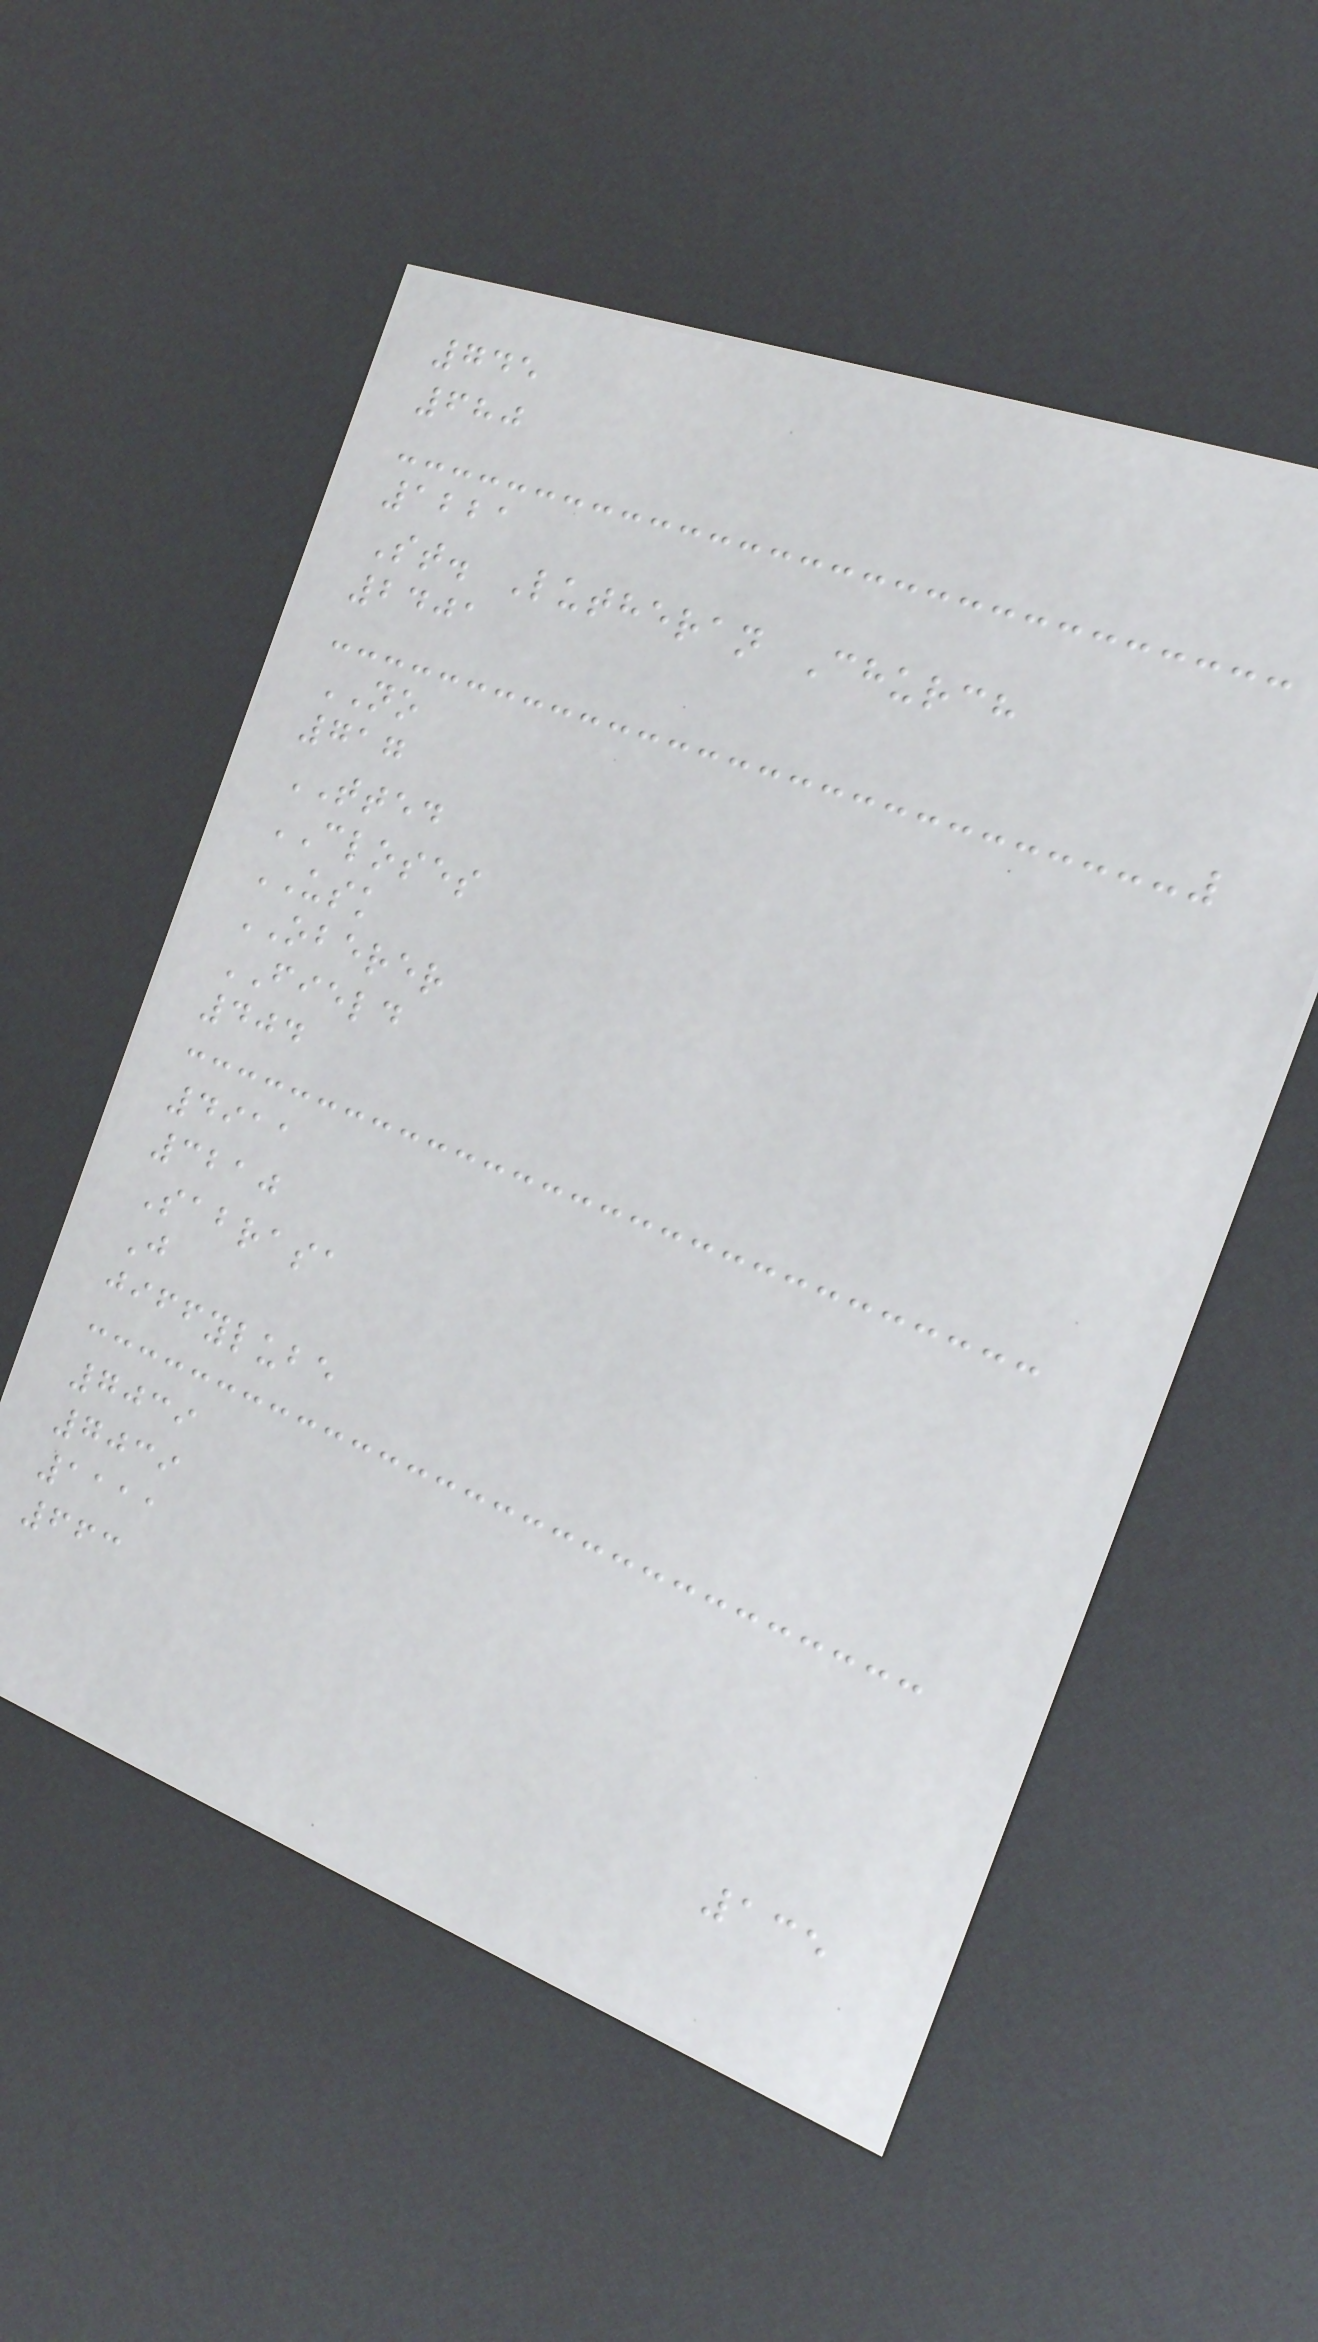745
680
1221
St. Lutheran Church
2401
NO
717
TTED
CLOSES
USK
OBERER
FIELD
404
4911
3210
Sabrasa
J
jiffylube
7039
7039
1111
663
135
